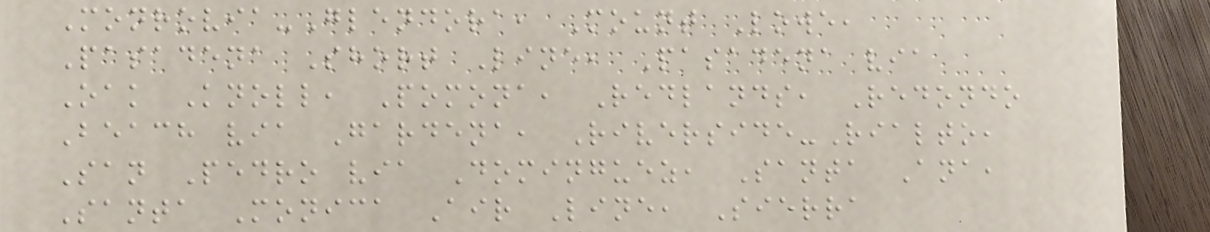Monrovia-Glendora, Mount Lowe,
Pasadena Short Line, Pasadena via
Oak Knoll, Pomona, Redlands, Redondo
Beach via Gardena, Riverside-Rialto,
San Pedro via Dominguez, Santa Ana,
Santa Monica Air Line, Sierra
